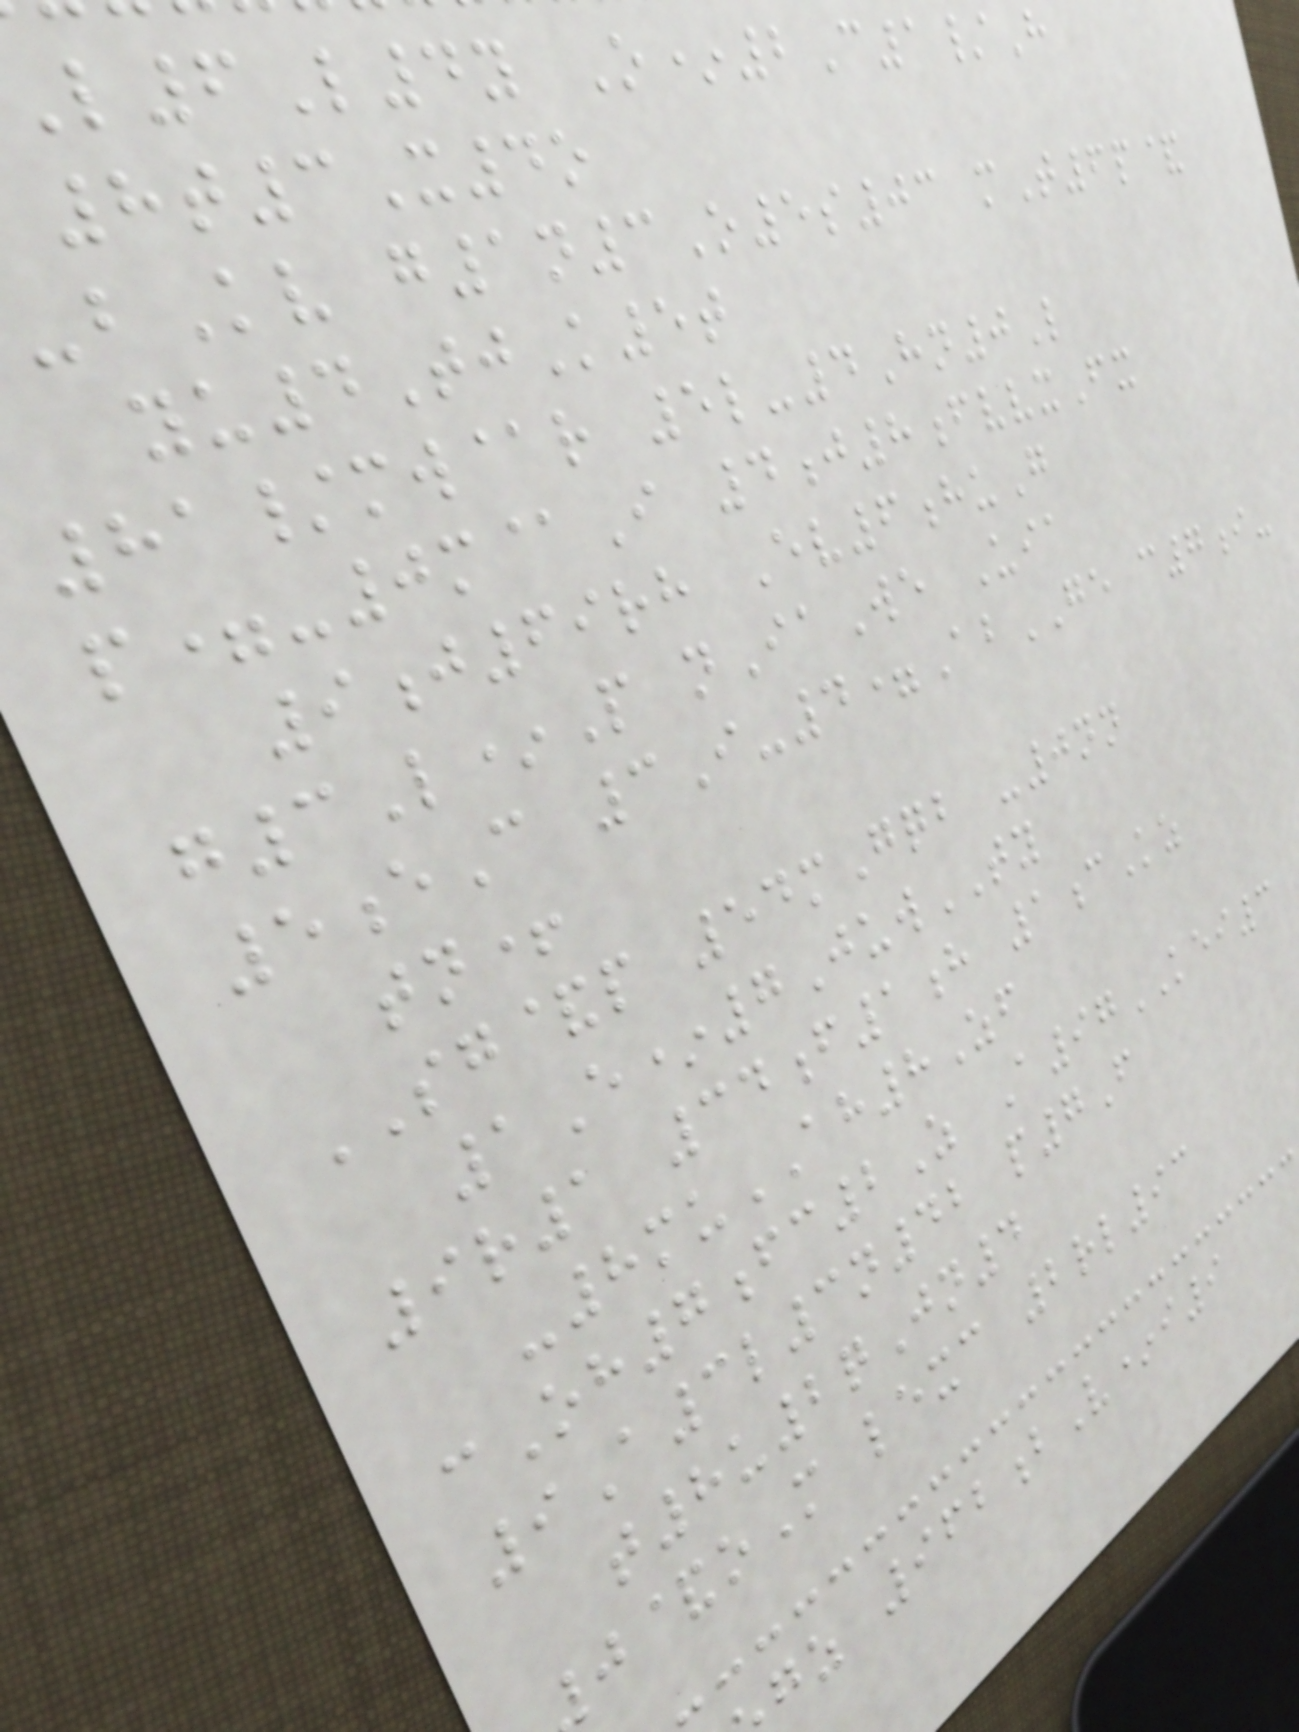6L4y O*2C1/H
8t3X4o
-bKv g1n3O5s03 mT6p&
yu4TjK5t
81/mw@r 5l-4Hn0L
p=-0m@I 4j8fvvxFx
9j69rh Ev6huG
g3L*P nIaWe Uia
5eC 3I-4=AbGE c7i-
tn+
SG&p 54mGqb -0nn
1E*7JuwTY
9r1 34f1h 1cKz
-8muAH8Zf
cOh7fc2Z A97KEI3
9A3l3n42 p7F
t8u2qJn4
&oM lexc 2rl93
gz 962bV*i9
